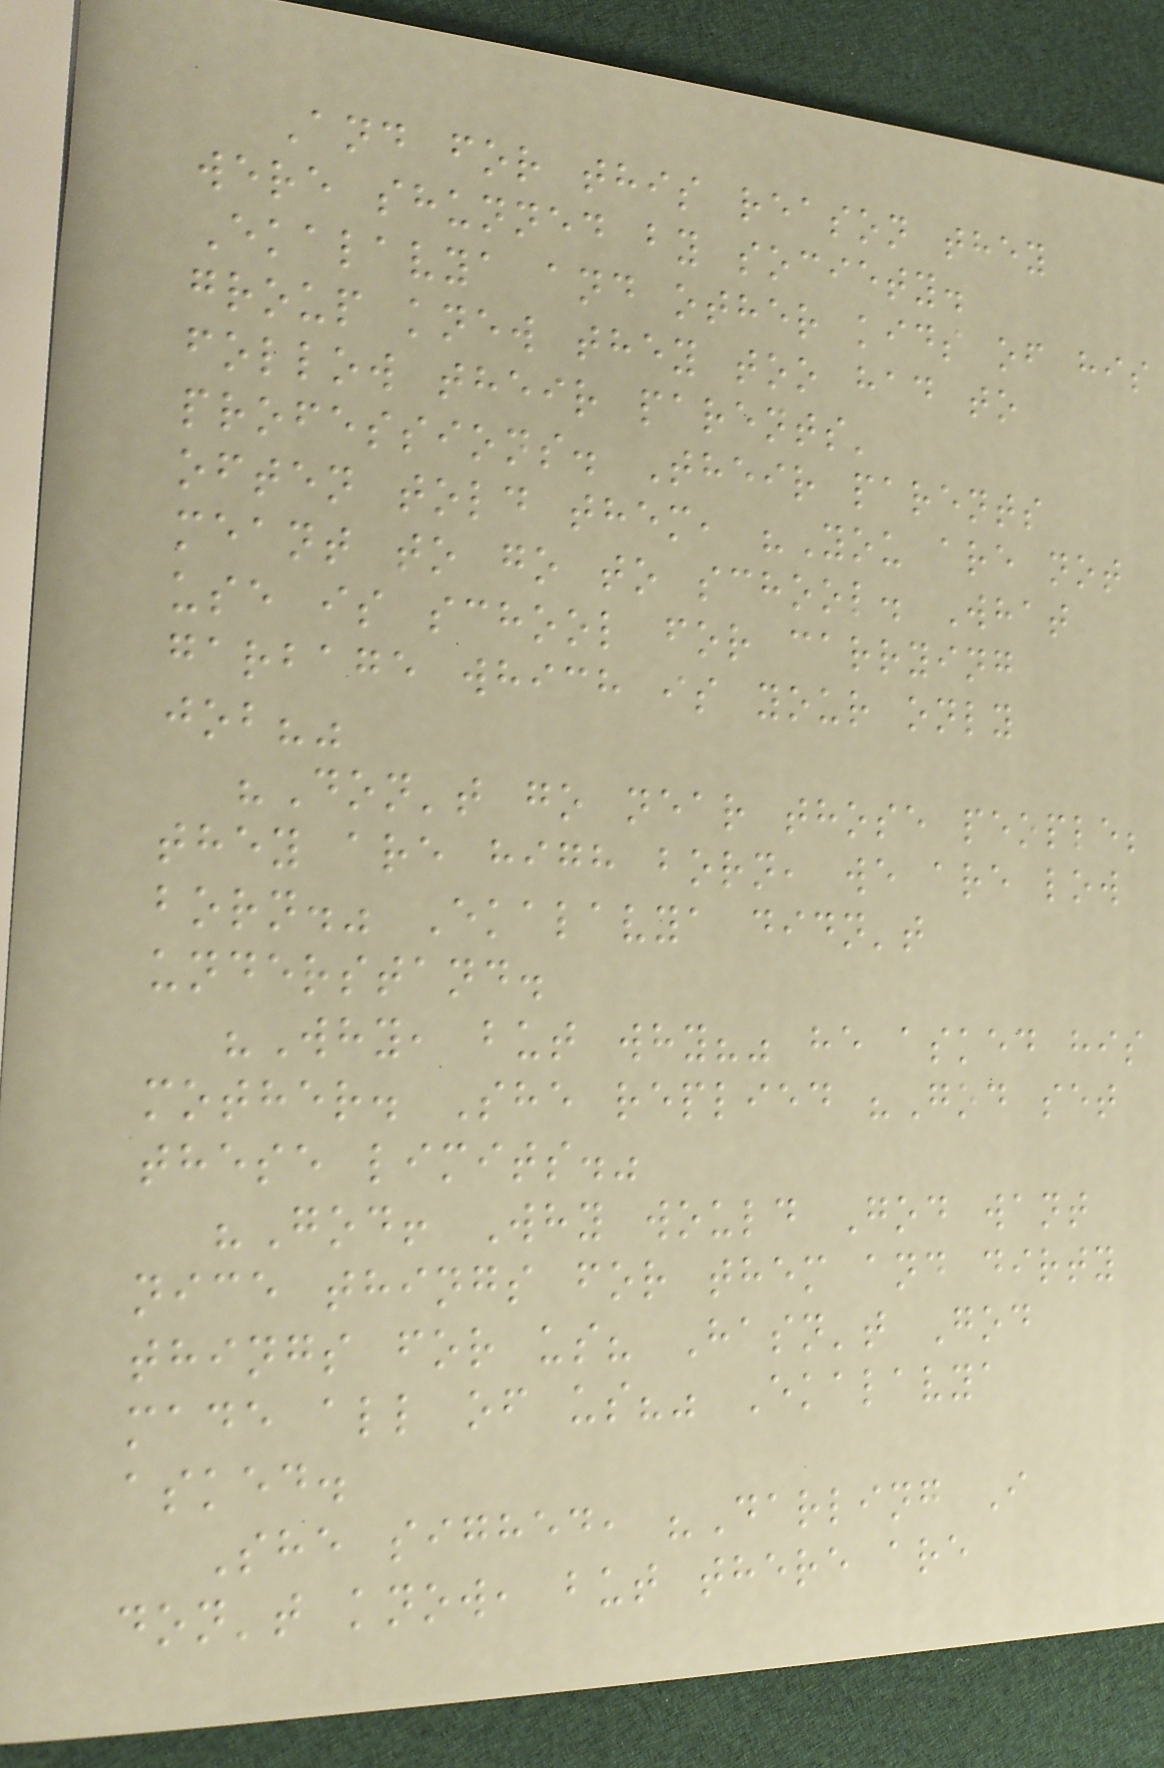And for this reason they
were shunned by society.
Ekalavya and other kids of his
group knew they too had to
follow their parents'
professions. Their parents
often told them, "You are not
meant to go to school. What
use is school for carrying
garbage which is your only
job?"
"Don't go near those people;
they are high born, we are low
born." Ekalavya didn't
understand.
"Why, but why?" he asked his
mother. She replied "God set
these limits."
"God! Why would God want
nice things for them and dirty
things for us? Hasn't God
made all of us?" Ekalavya
asked.
She sighed, "Darling I
don't know, but there are
